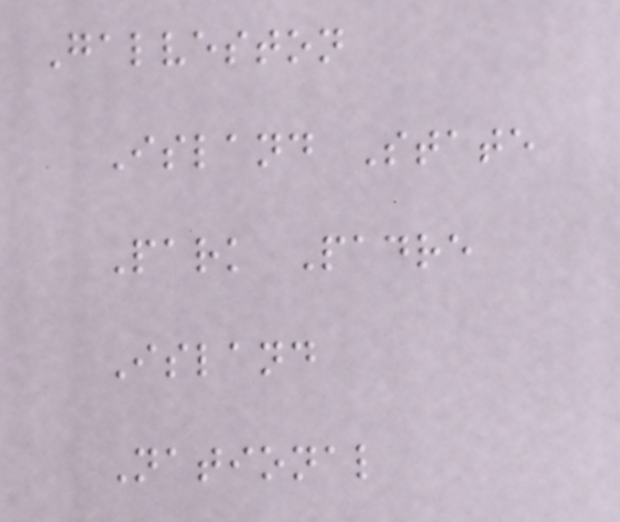Galveston
Island State
Park Padre
Island
National
